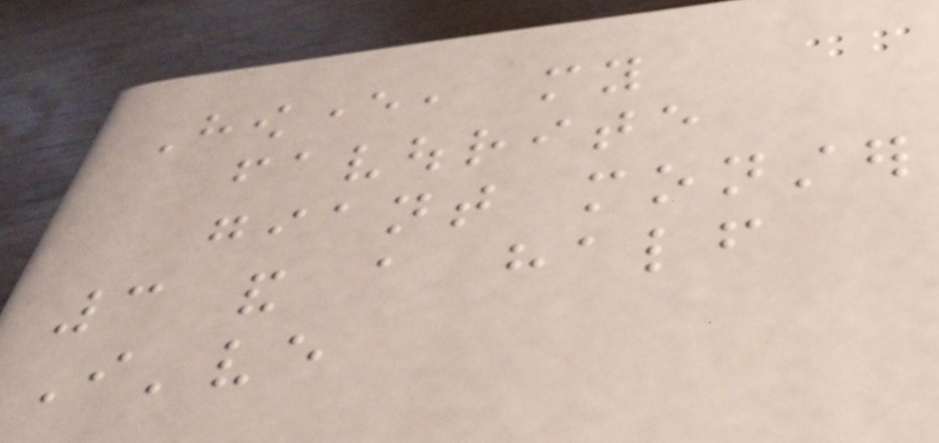However, my
favourite
giant monster
3 and a half
I've
